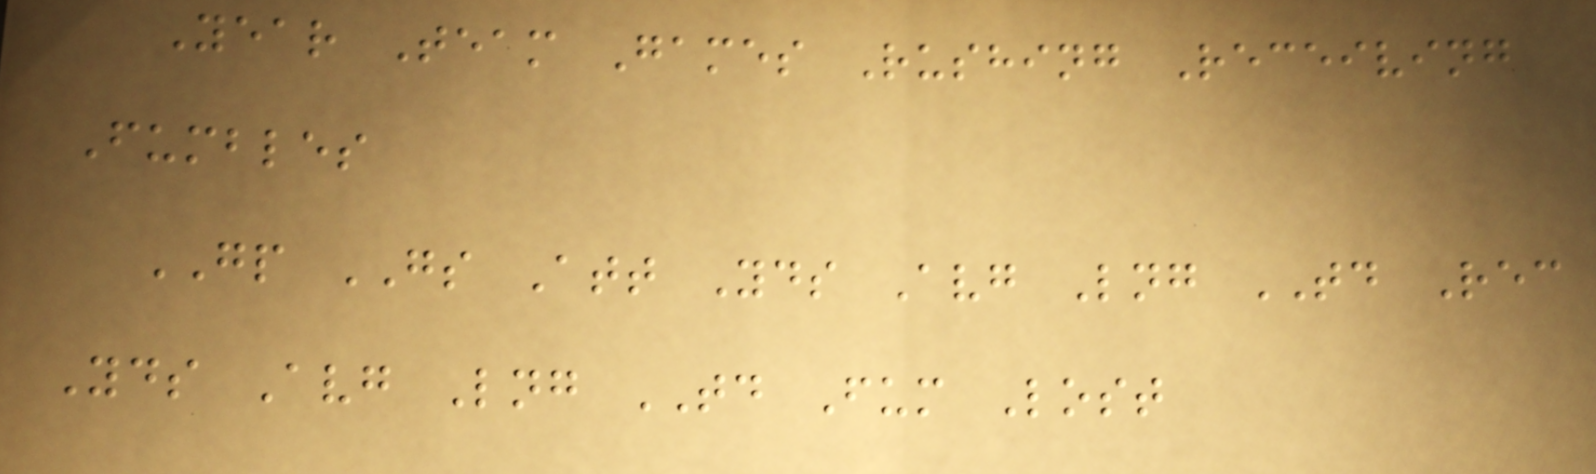Year Team Games Rushing Receiving
Fumbles
GP GS Att Yds Avg Lng TD Rec
Yds Avg Lng TD Fum Lost
